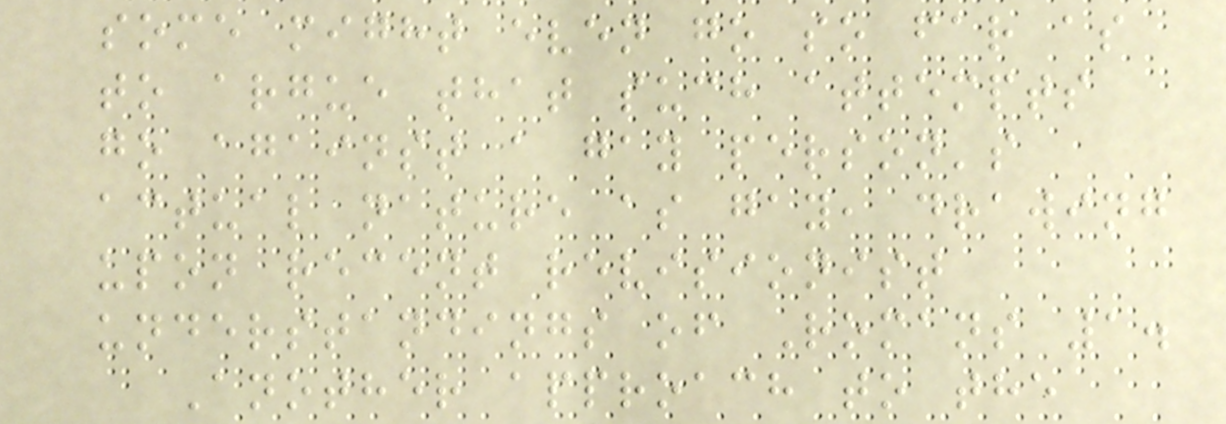some might even go so far as
to argue that such attempts
go against a gay person's
actual nature as gay, drawing
upon recent revisionist
understandings of Romans 1.
Another approach to the
